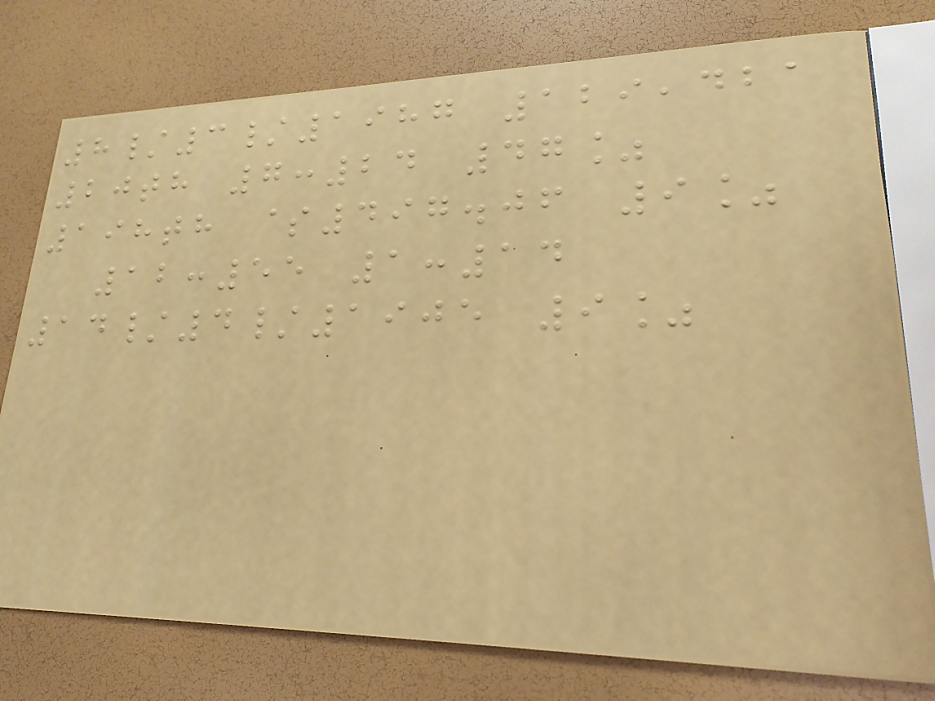8/3/1987 129,421
20th 7:24 47%
198th $497.06 9%
12:55 1:14
14/4/1905 9%
